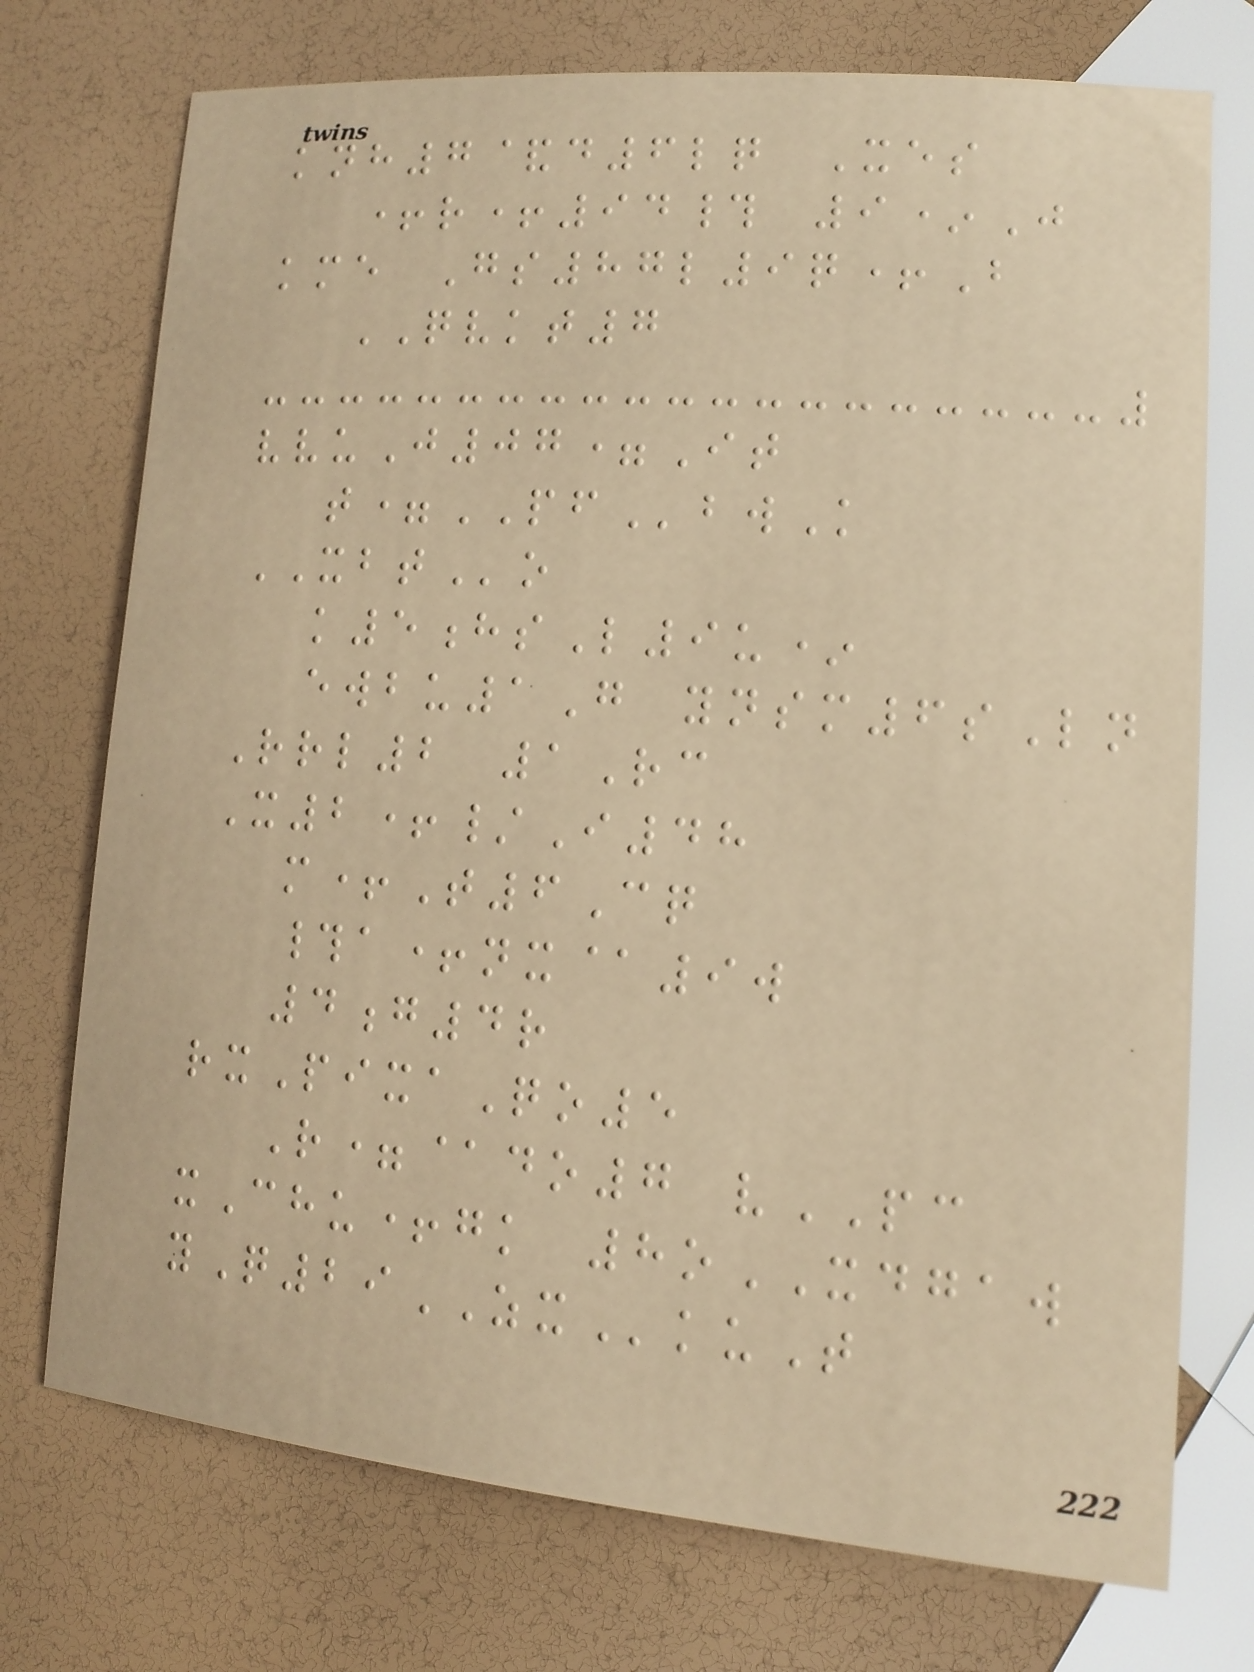knh7&d6lq Xes
+r+94# 9*J
kme Gs87l9q+B
QVKT7
vvuJ07=It
t=PFbwK
XBTo
k5hsL9u*
ewbu1G ynsm6sLn
Rrl2 1Rc
X2+/I48
m+T6Cq
#a+nx@9w
4g4r
rxPixaQo5
R=@do7 vPC
xChu+gk 8oXDGAW
yQ29ZXkuT
